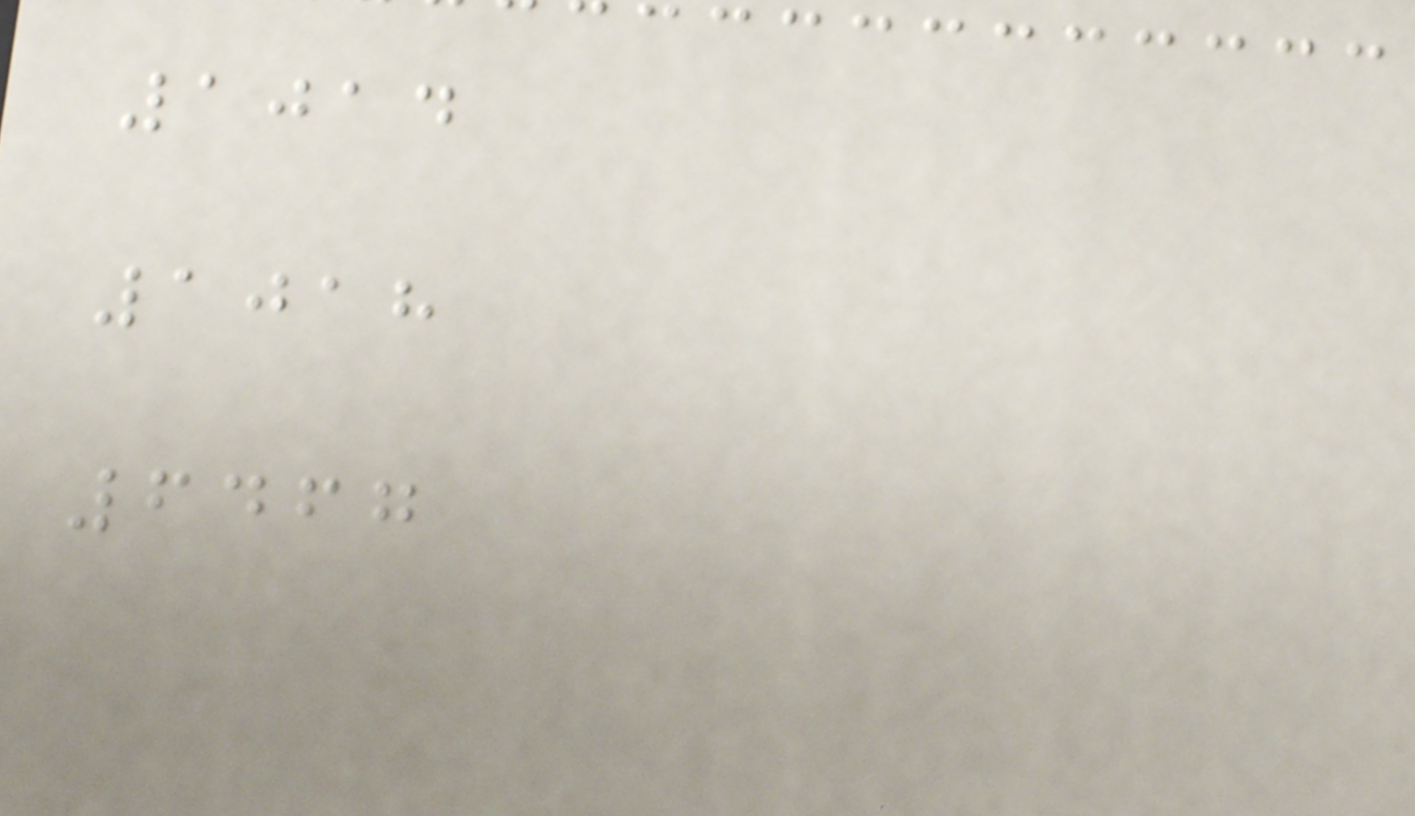1014
1018
6467
